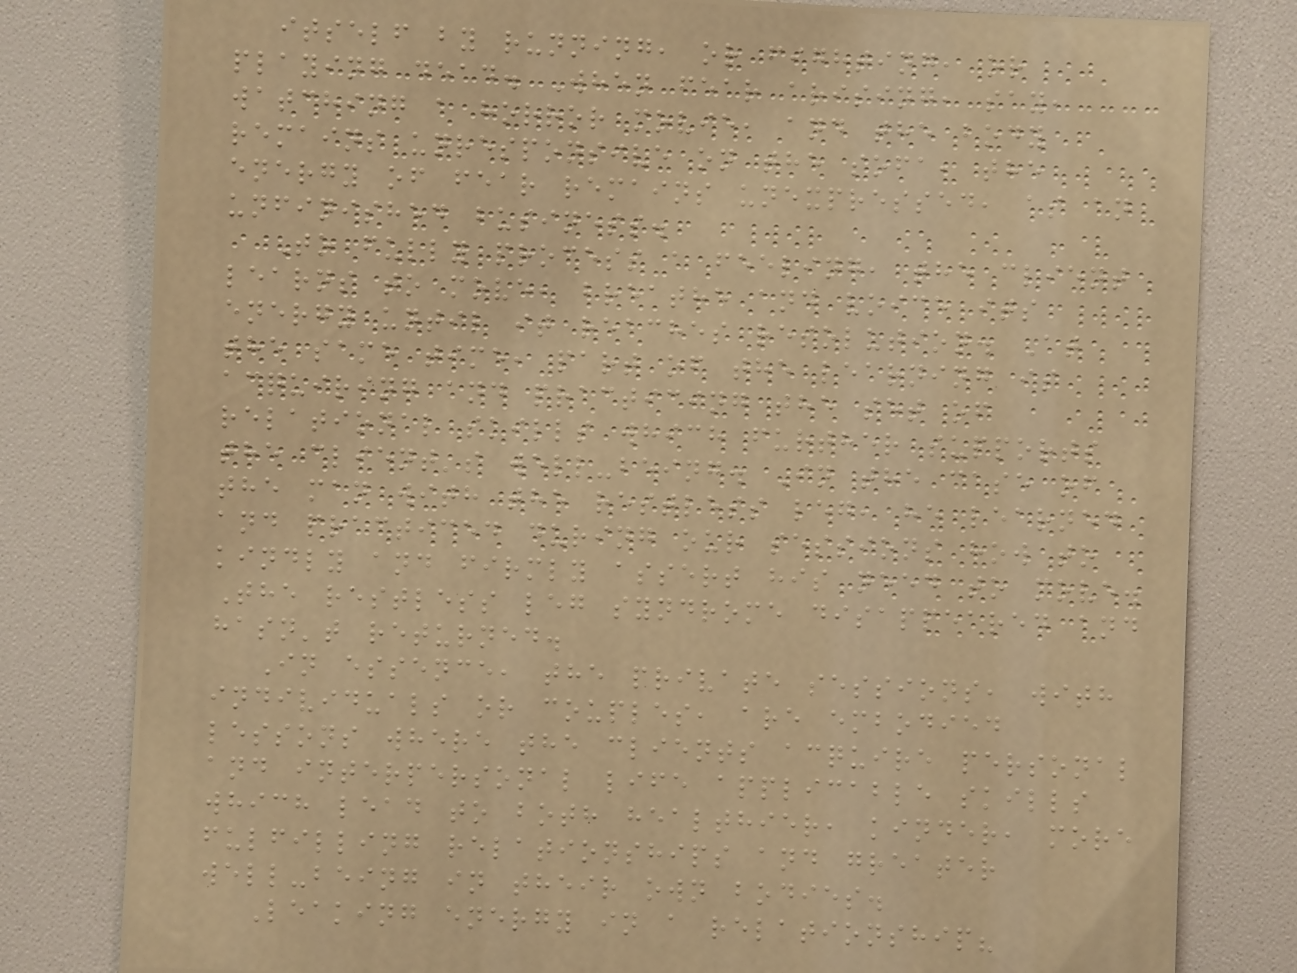itself by running, or fighting, or
playing dead. When fear arising, say,
watching a horror movie, and the body
remains unresponsive on the sofa, the
energy of fear remains unexpressed, as an
unfinished business.
To fully process a feeling, the client
learns to move, breathe and voice its
energy until it reaches resolution. At
the same time, part of the learning is
acquiring and practicing the set of
relational skills which further supports
the client's well-being. In the case of
the man with the restless leg, he learned
and practiced during our sessions how to
kindly and firmly assert his need to move.
The restless leg syndrome disappeared and
hasn't returned.
In essence, the private sessions, with
individuals or couples, are embodied
lessons where the clients acquire personal
and interpersonal life applicable skills
which lead to both healthier, kinder, more
fulfilling relationships and greater
well-being in their own bodies.
Leaking energy in a relationship?
